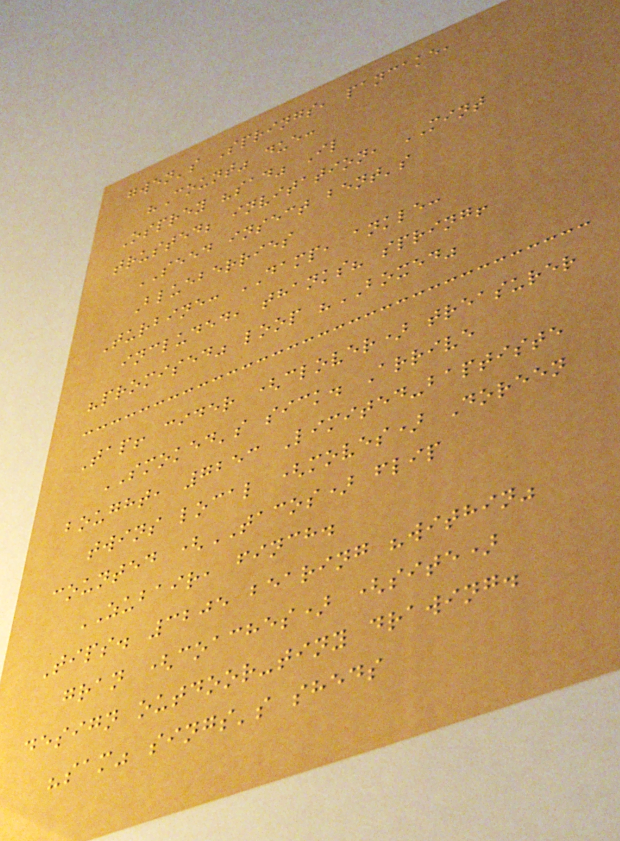gwen's Springs, pancake,
"Count" due:
Osprey "sad" Il
trusted; invitation, MINT
SEED insect bent's
Blueberries
Turbine: DAMP, ankle:
included, thanks? spring!
"promised" loop "BOXED"
Tap! cider (clover) treasurer
SMOKED's sick. Arrive
bought, 7253 Limited-baptiste
twins local (moves) Doreen
counted (TACOS) flip
ZUBAIR, finch.
Tips. 3205 bearing "within"
gran (coaches) (site)
design outdoor-tiny drawing.
"sam" sings's sheds
